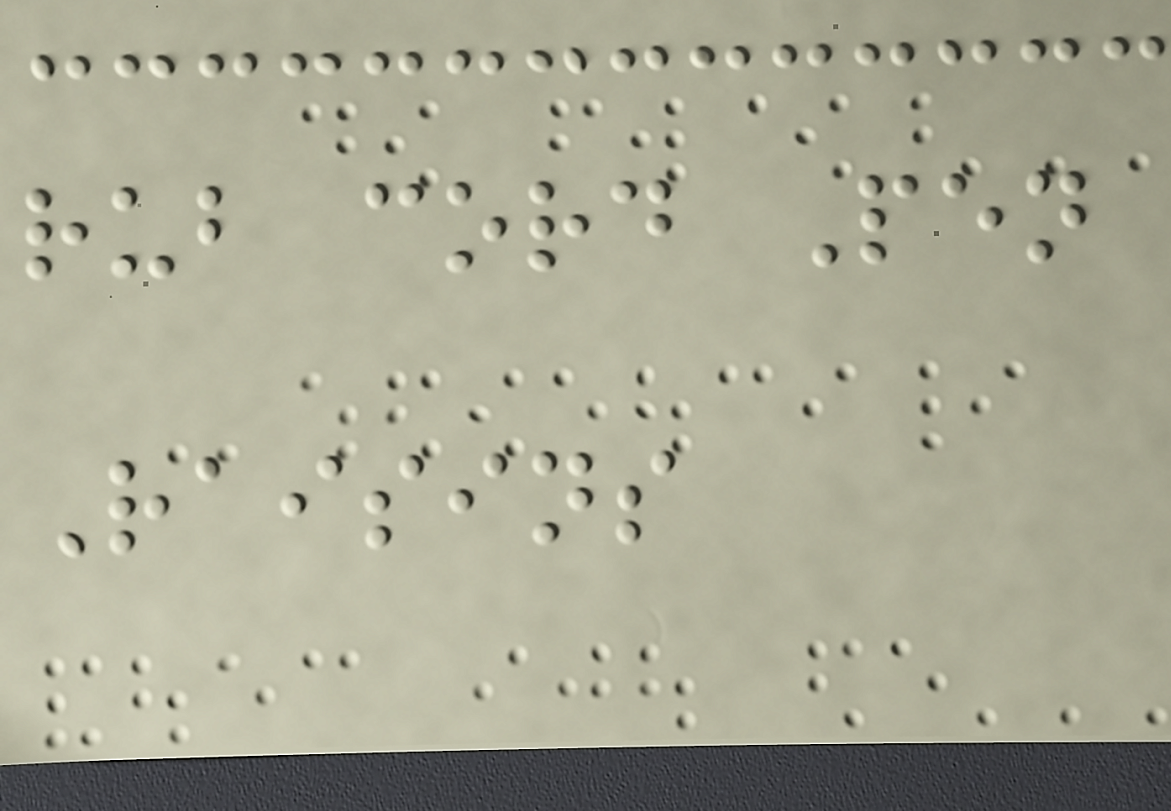rub cord Pen
Raisins
